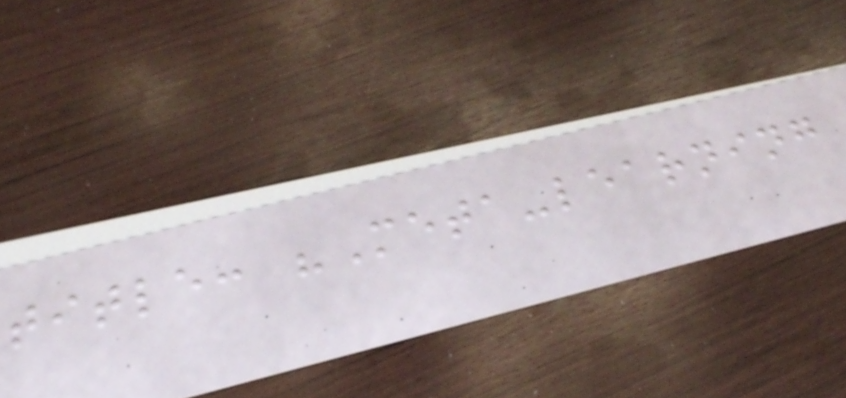title: "Meta-learning
